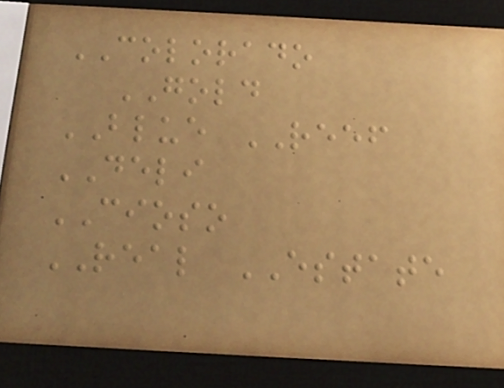COLORADO
GOLD
BLUE REEF
DELI
CIOSO
REAL ESTATE
